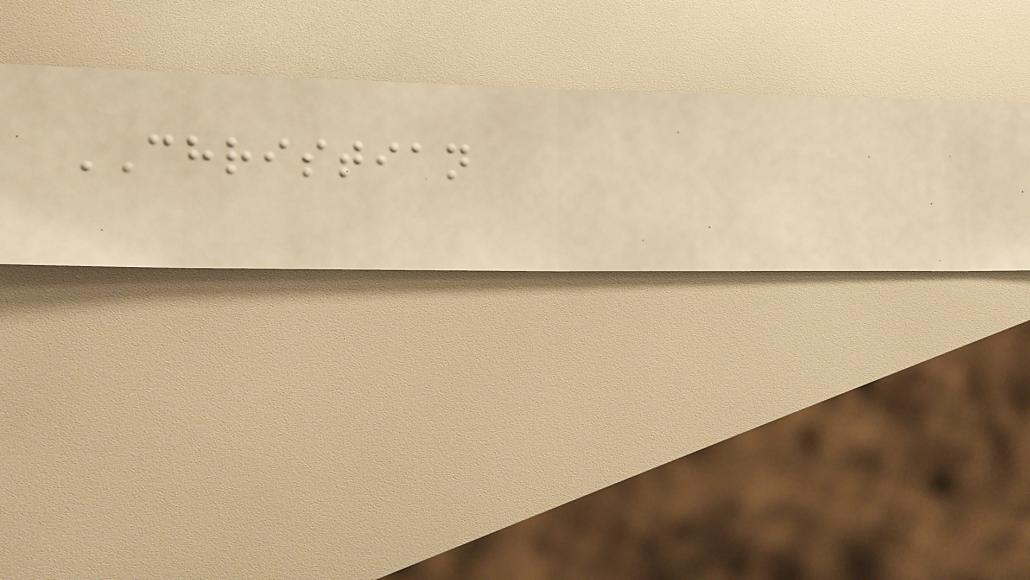CHRISTIAN
